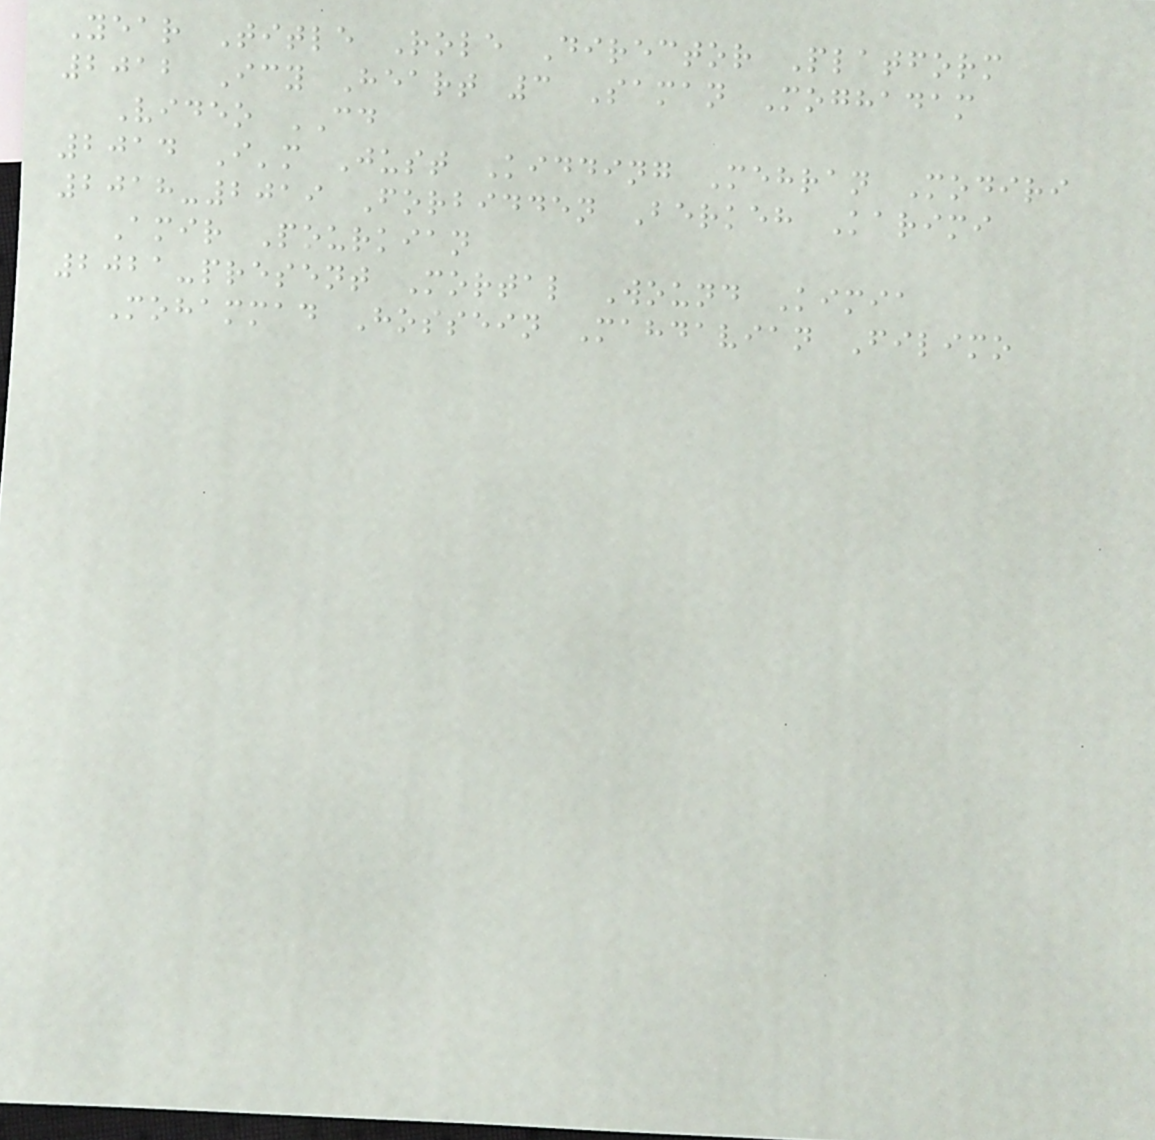Year Title Role Director Platform
2012 Icy Heart 3 Saman Moghadam
Video CD
2014 I'm Just Kidding Mehran Modiri
2018-2019 Forbidden Berkeh Karimi
Amir Pourkian
2021-present Mortal Wound Kimia
Mohammad Hossein Mahdavian Filimo
